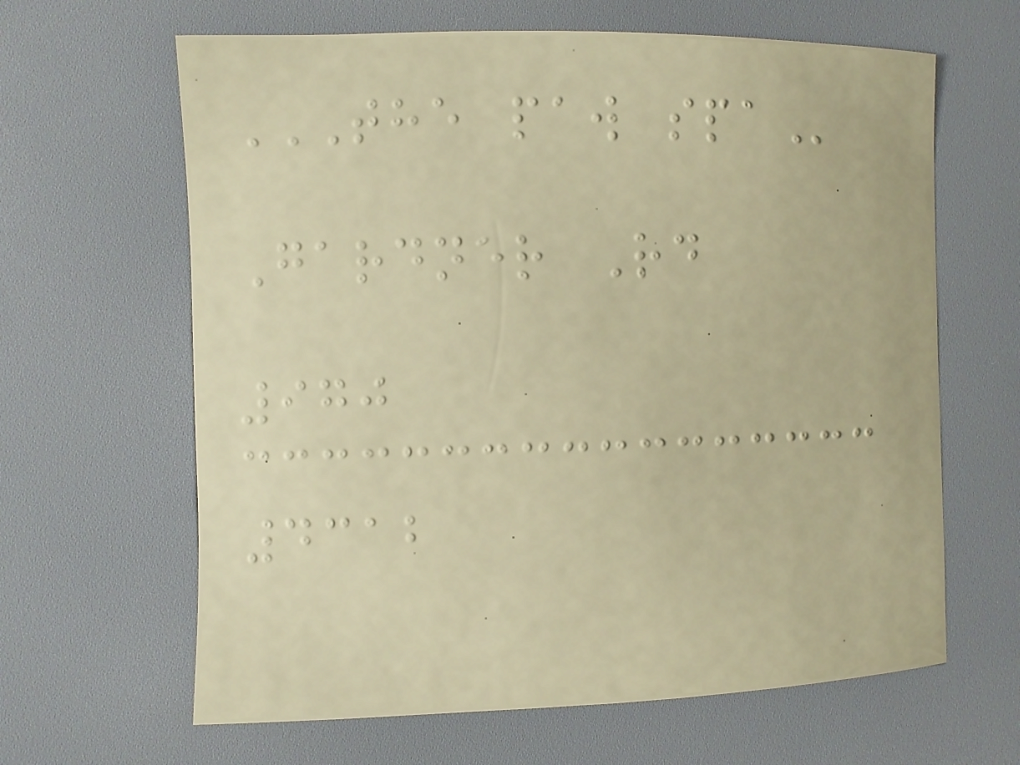THE PAW SPA
Gardner Rd
970
4312
